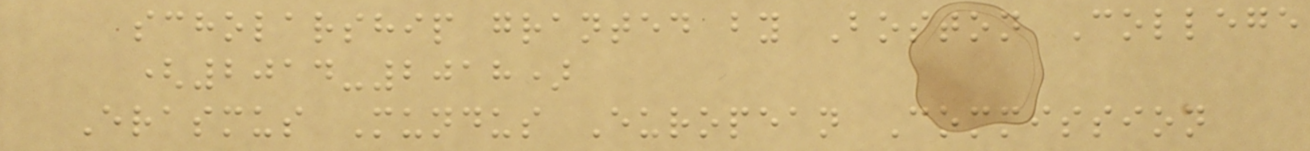scholarship granted by Boston College
(2014-2018)
Erasmus Mundus European Commission
